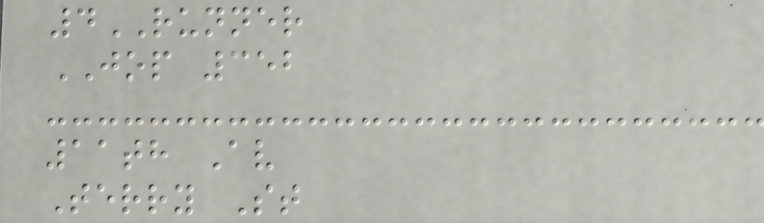4RUNNER
JOP 352
11th Av
Terry St
